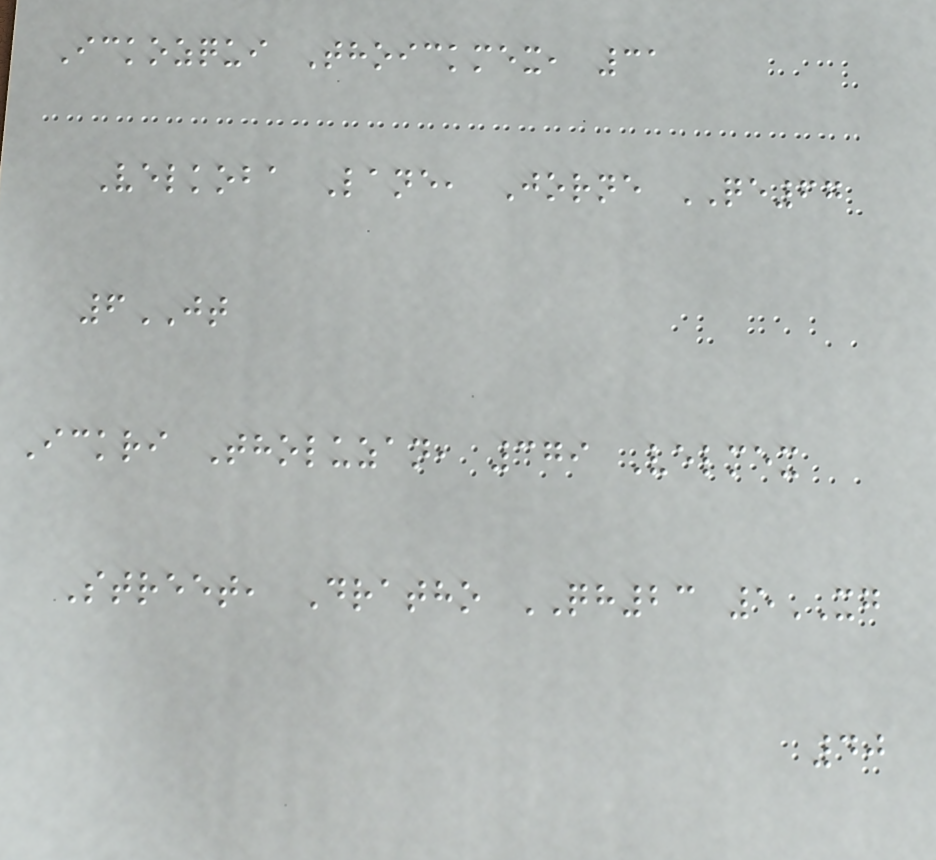Ickozqui Thoickmex, 31
Velkoba Lane, Jorne QE67
6JT
Ickri Tholuzan, 379 Velmex
Street, Dratho QH23 5XG
40
